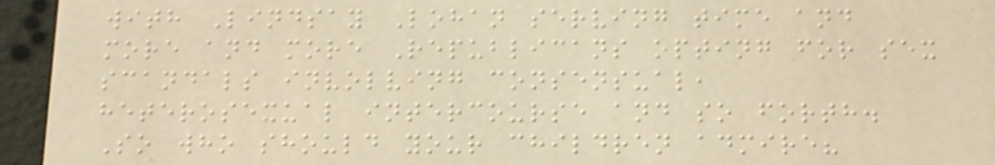with Lindsay Lohan serving time and
more and more Republicans opting for sex
scandals involving consensual,
heterosexual intercourse and so forth.
So who should your children admire?
